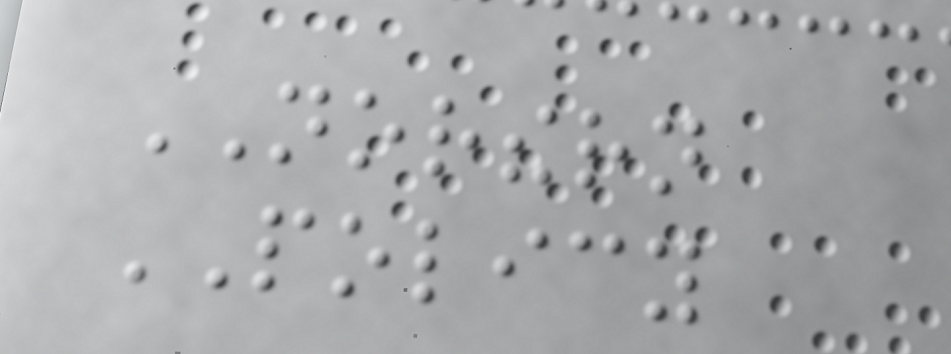NORTHERN
POLICY
